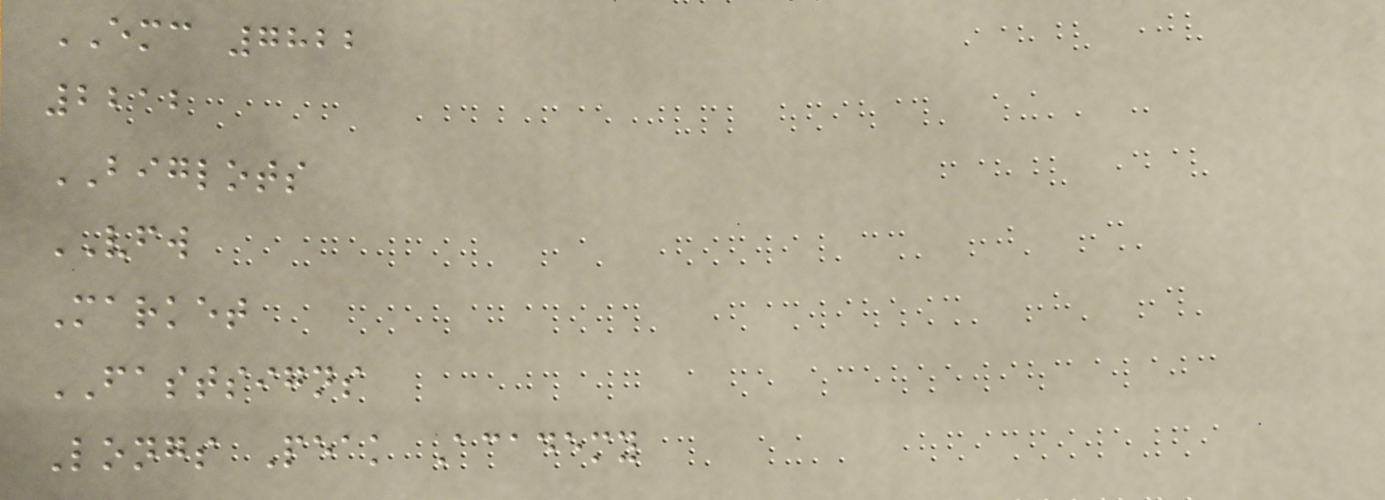EMC 7822
2212
BIGLOTS
VFW
Market
FASTSIGNS
Longs Peak Academy
